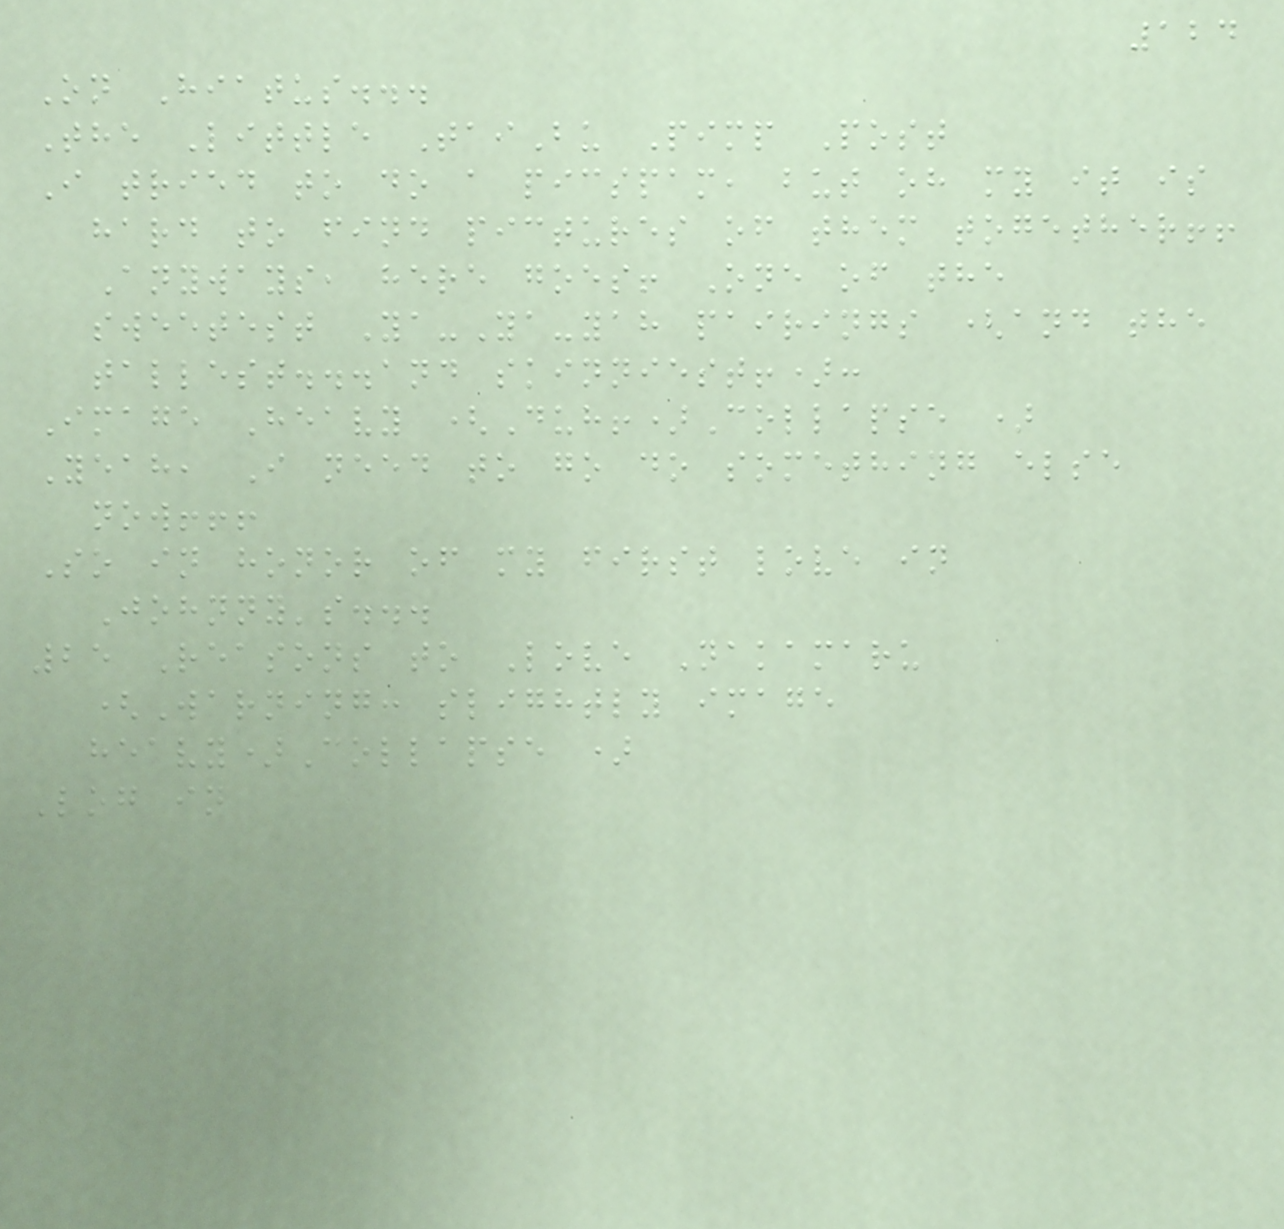124
On Hiatus...
The Little TaiBu Pimp Post
I tried to do a picspam, but oh my it is
hard to find pictures of them together!!
Anyways, here goes! One of the
sweetest Ya-Ya-yah pairings (and the
tallest...and skinniest!):
Image Heavy (Duh!)Collapse )
Yeah, I need to go do something else
now!!!
So in honor of my first love in
Johnny's...
25 Reasons to Love Nakamaru
(Warning: slightly image
heavy)Collapse )
Log in
